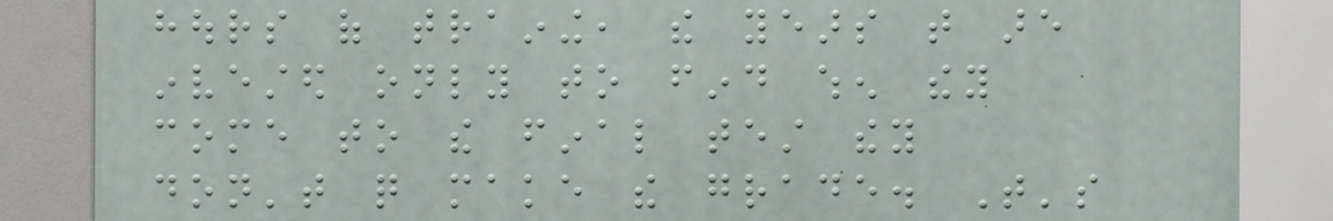hours of training, the years that are
invested only to find when they
come to the final test they
don't quite make the grade. That's
